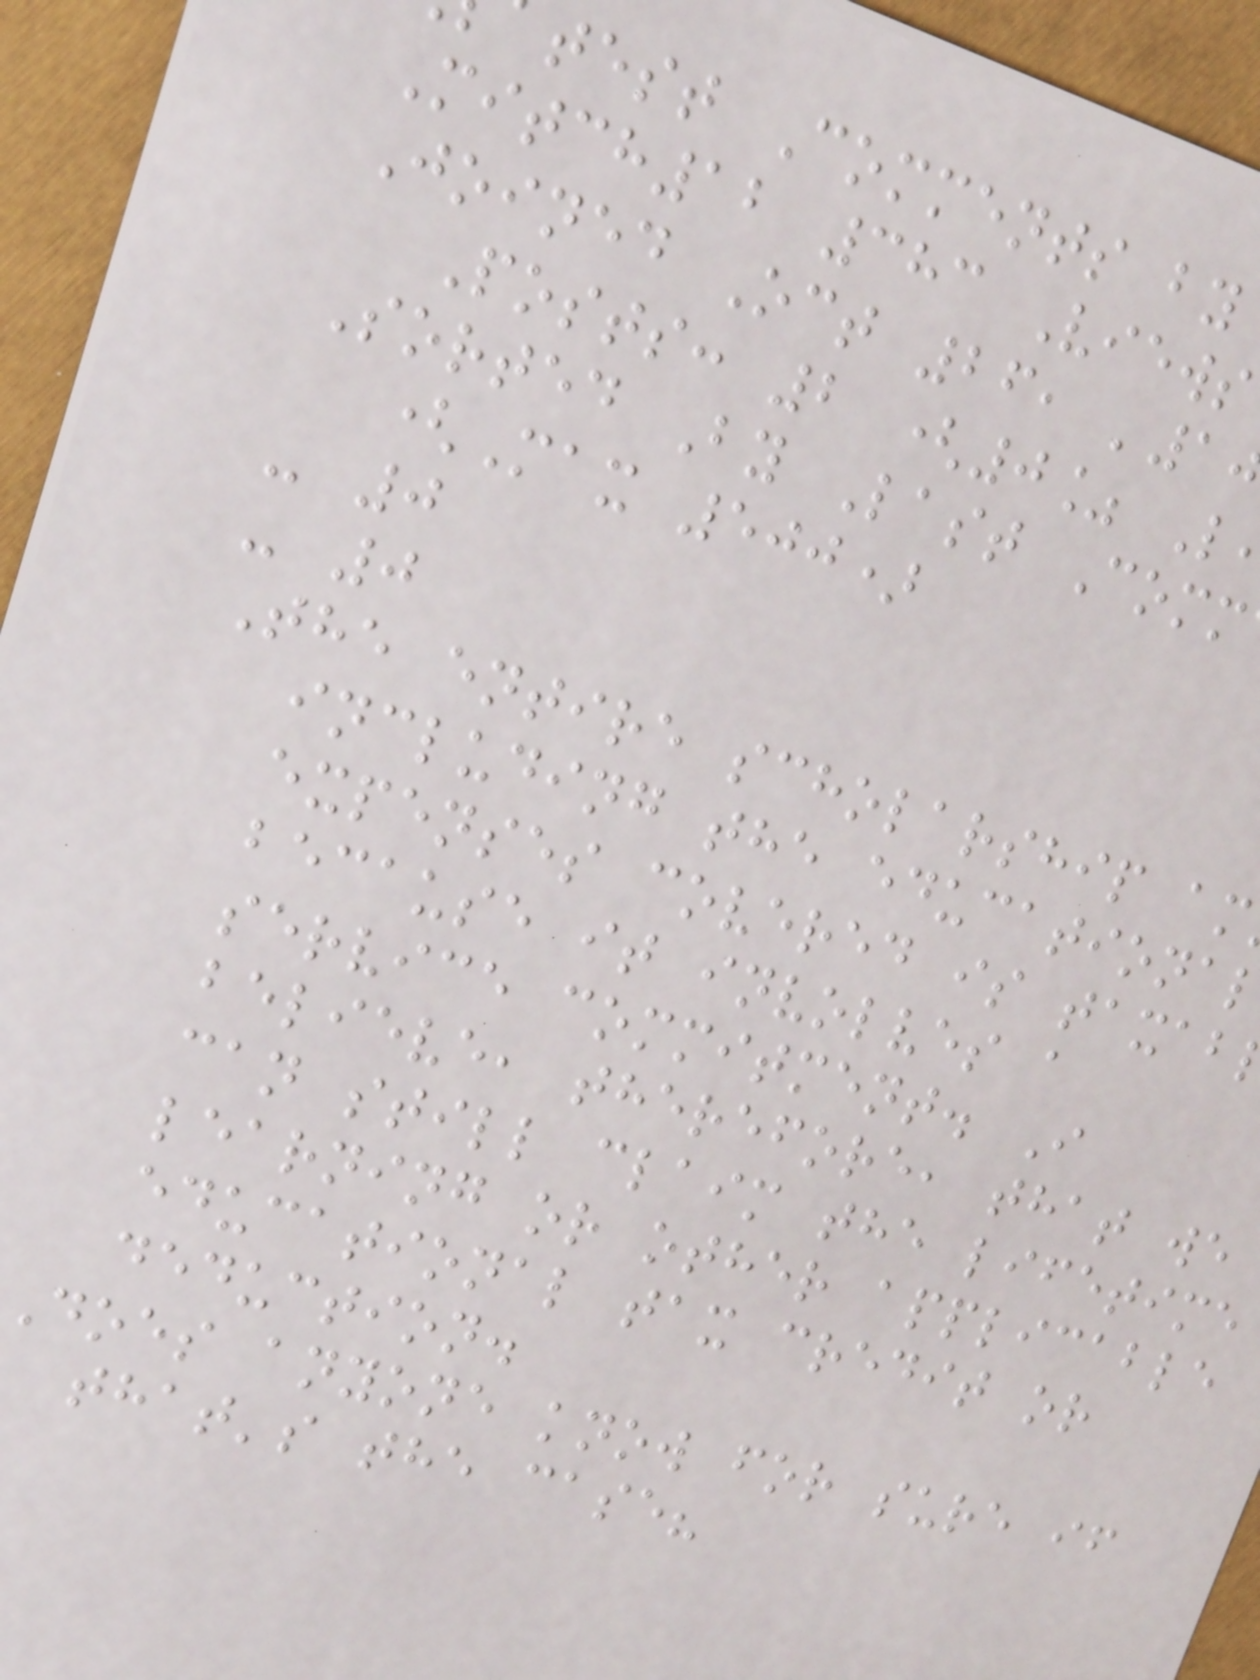test Comments by
Mitch12 383 Views
Joined Oct 26, '1
Posts: 2 (0% L
Sorted By Last Comm
(Max 500)
- 0
- 0
The entire scholarship am
including the educationa
expenses covered is taxab
because it involves a
service commitment. I
believe, therefore, that we
can still claim the lifetime
learning or other applicable
educational tax credit or
deduction.
does anyone know for sure if
that's the case?
